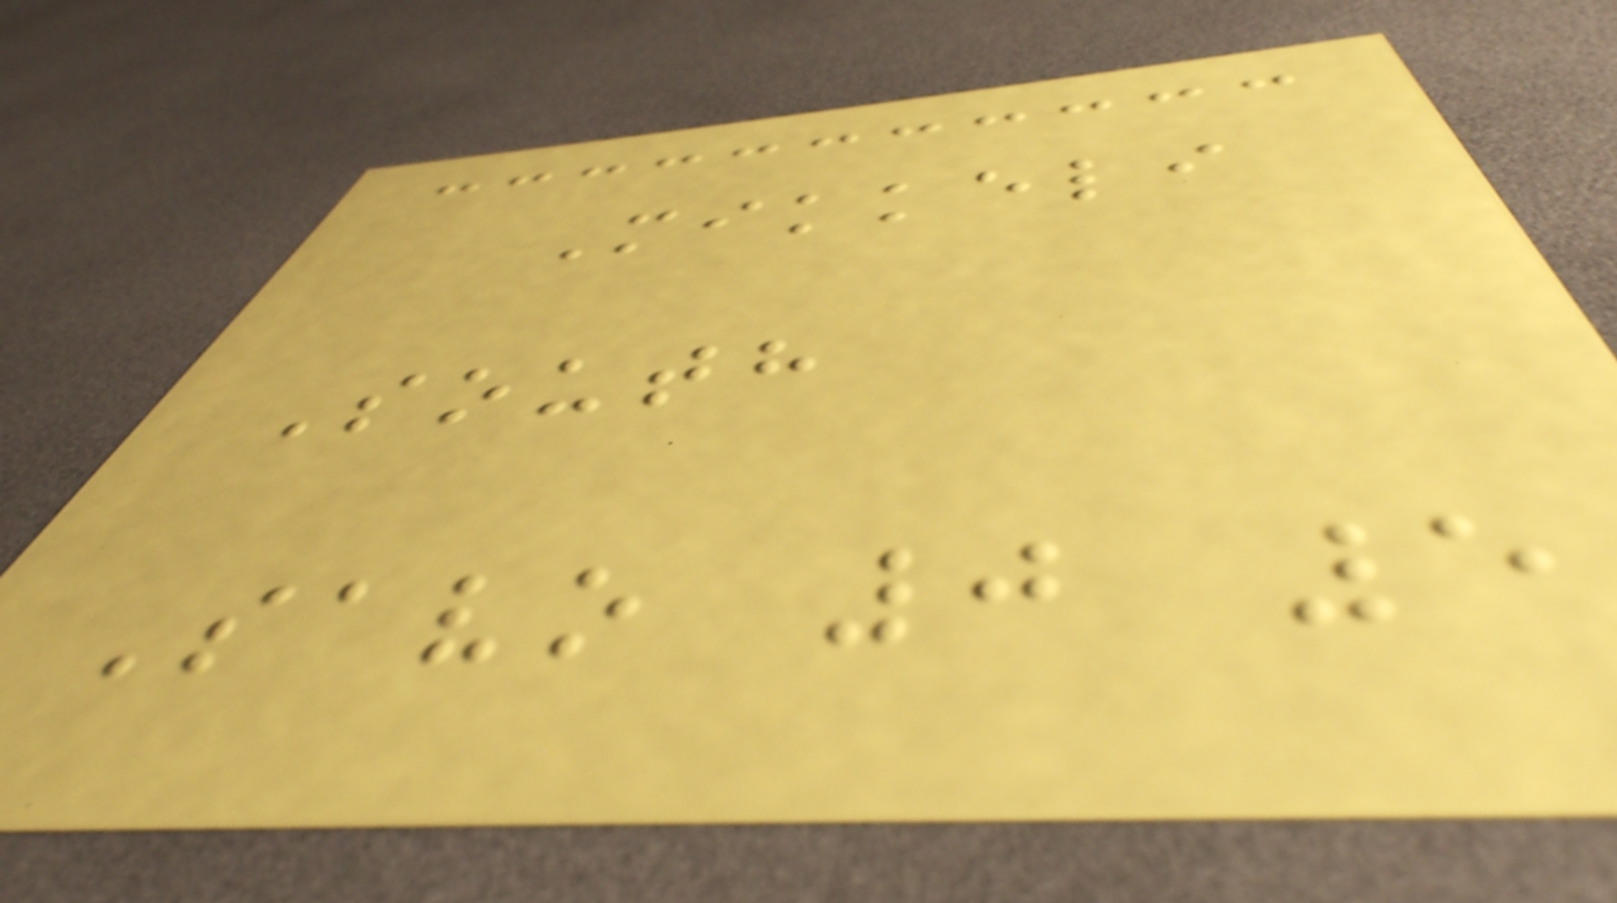Mikkeli
South
Savo 0 5
